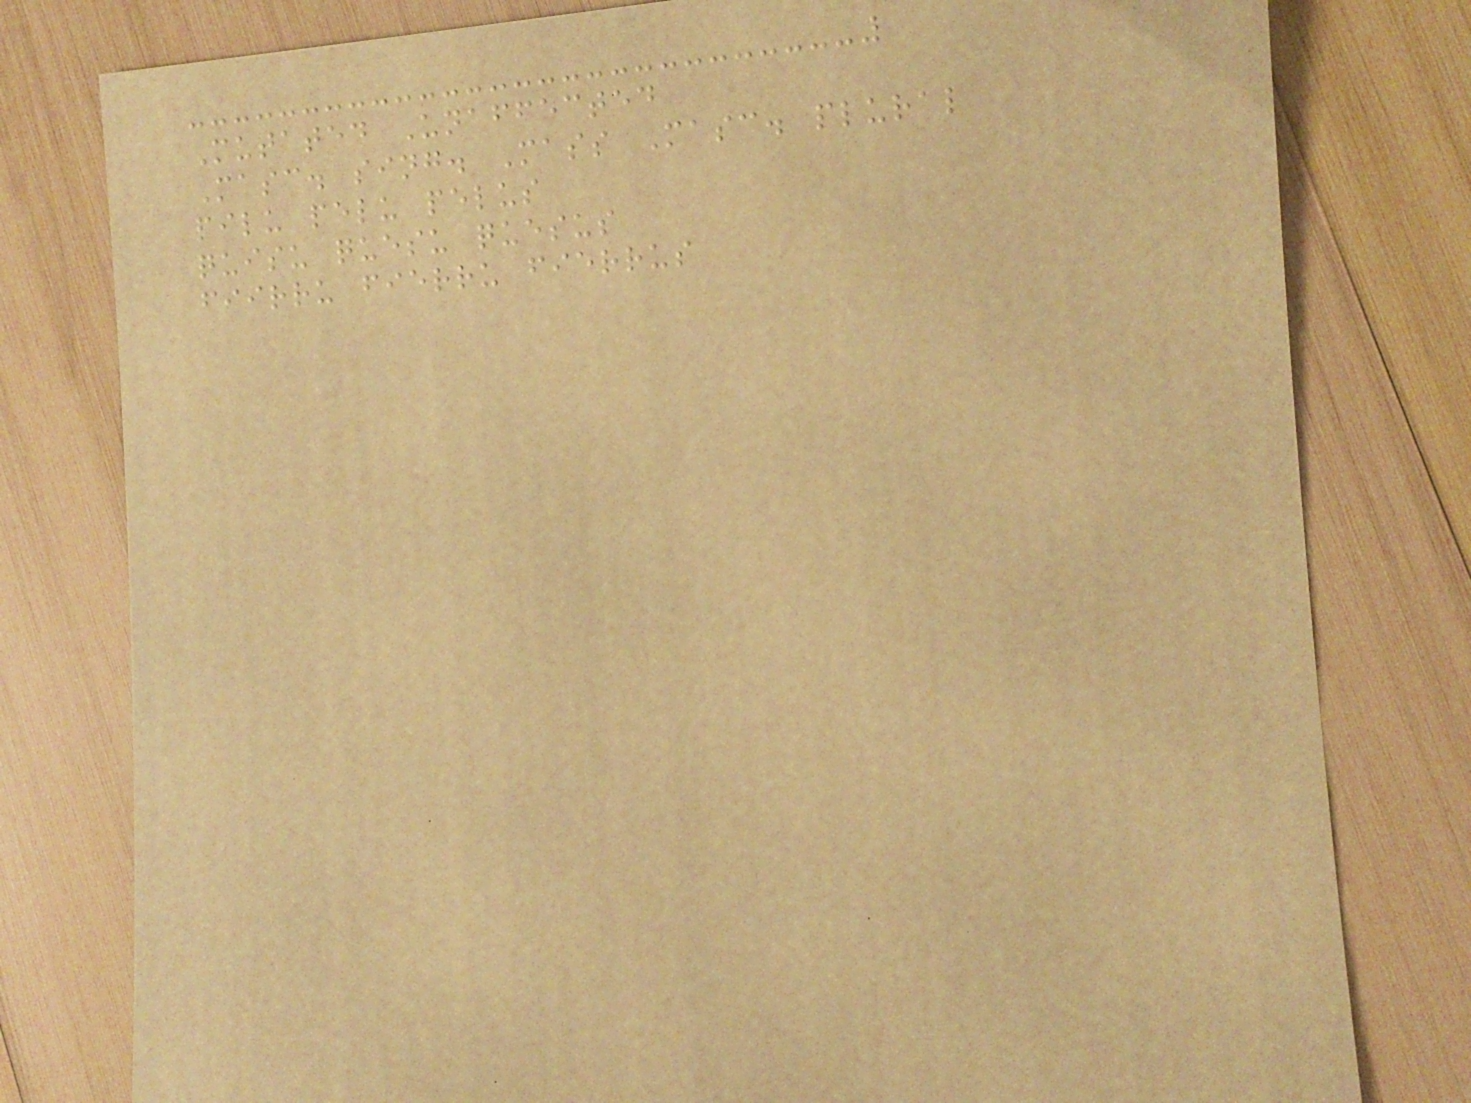Mutated Unaffected
Masc. sing. Mass Masc. plural
pilu pelu pelus
quisu quesu quesus
fiirru fierru fierrus
